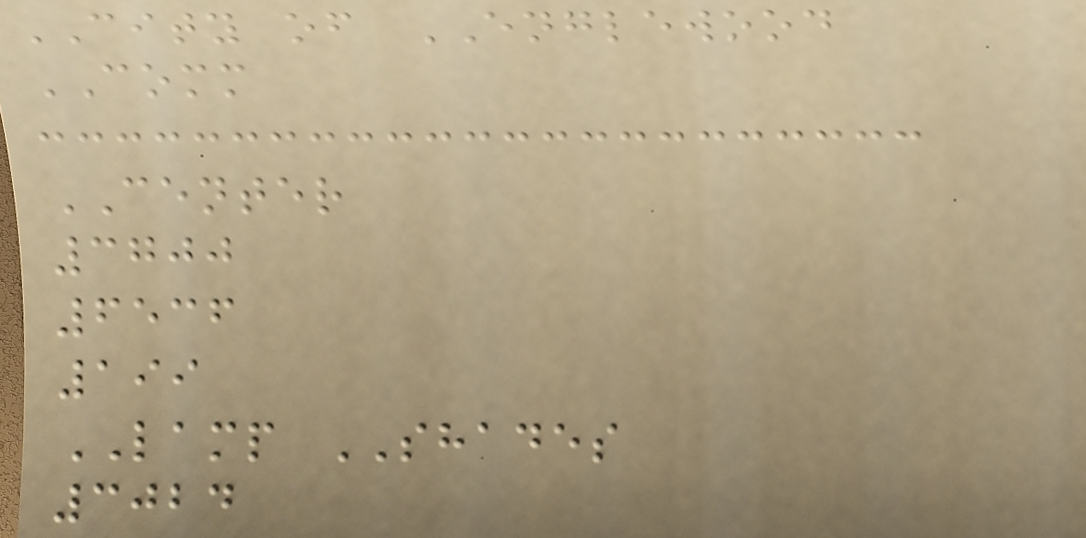CITY of ENGLEWOOD
COMM
CENTER
3700
6536
199
LAMP SHADES
3024
